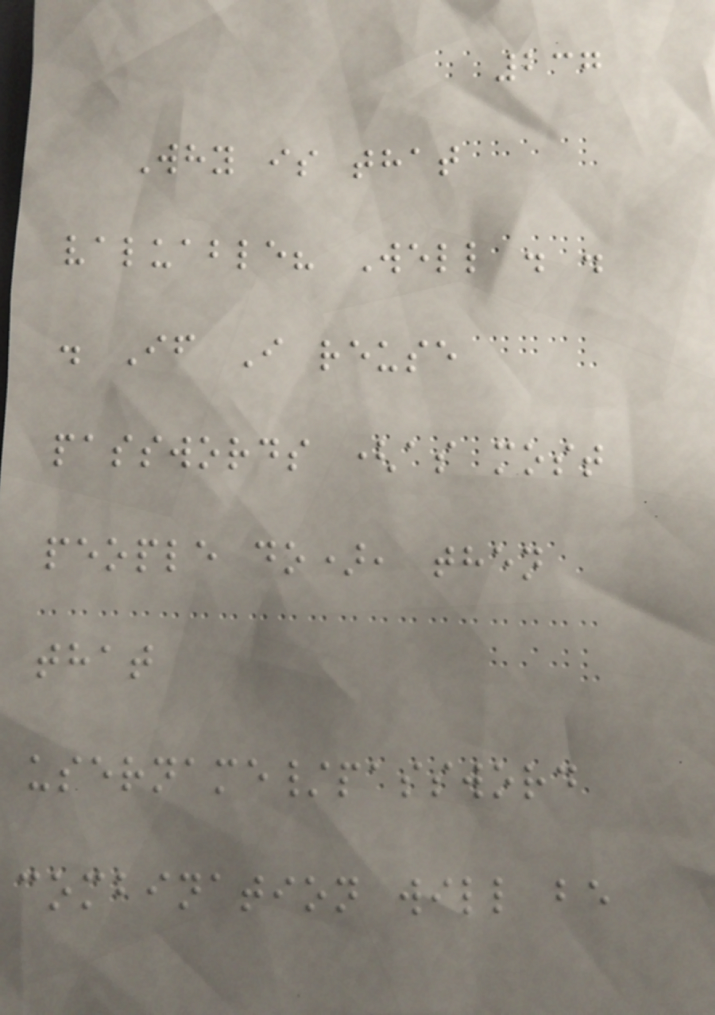237
Why is that
valuable? Well . .
. If I reuse
passwords (as most
people do), then
that
username/password
combination will be
